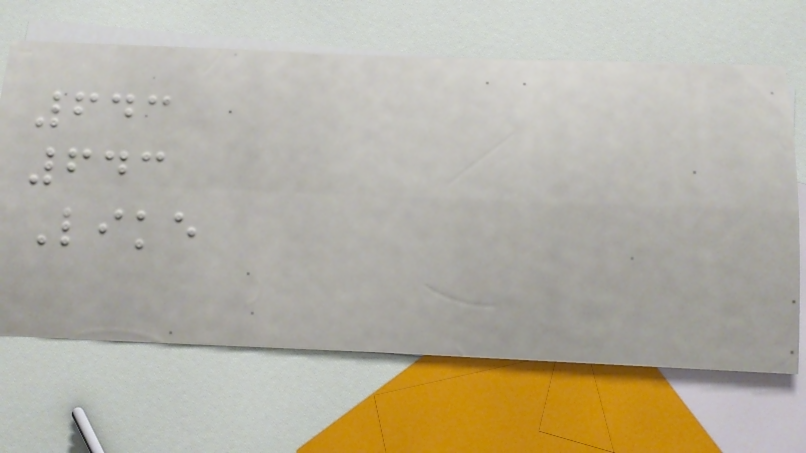643
643
Like
